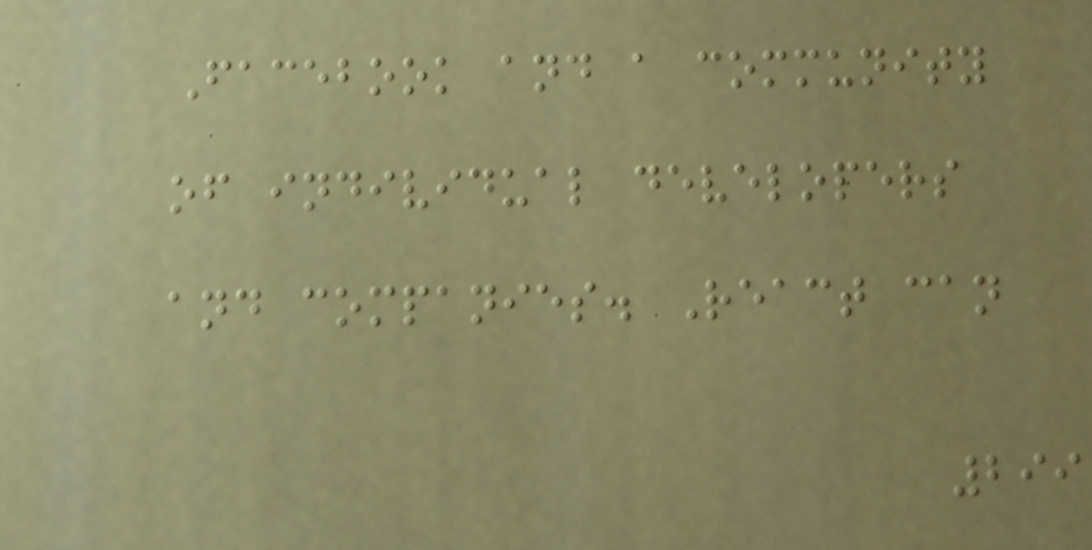Facebook and a community
of individual developers
and companies. React can
299
